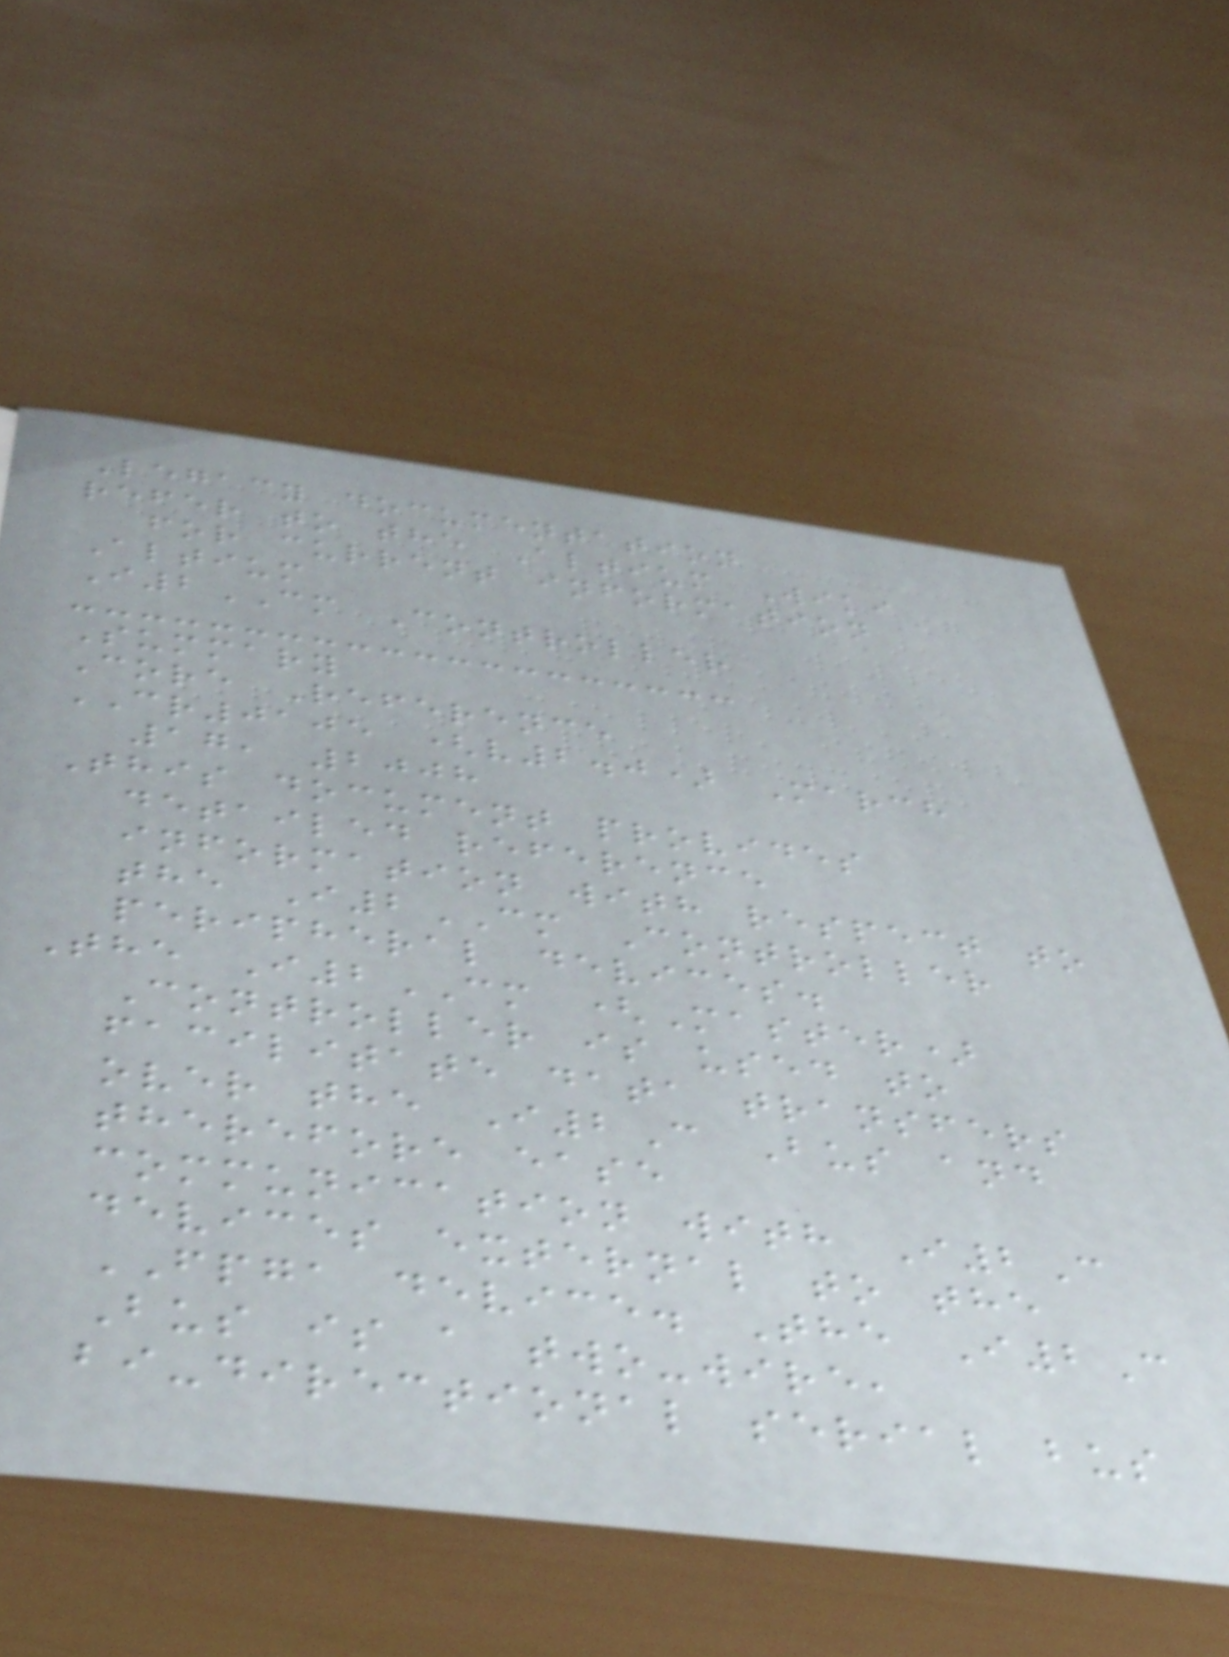Legacy documentation
refer to the Altium Wiki
for current information
Altium
I2CM Controller
Summary
Core Reference
CR0105 (v2.0) March
17, 2008
This document provides
detailed reference
information with respect to
the I2CM Controller
peripheral devices.
The I2CM (Master)
Controller is used to
facilitate data transfers
over the I2C Bus and
therefore ease
communication with I2C
devices external to the
FPGA device. The I2C
Bus is a two-wire,
bi-directional serial bus
